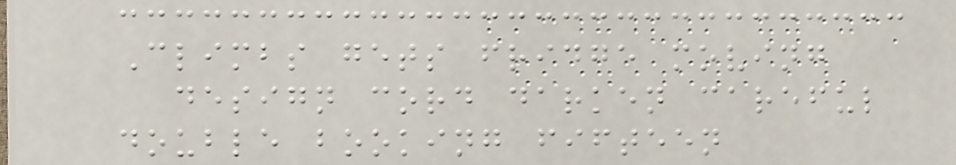Climbs gets fridge moving
design cord darken careful
double booking fifteen
